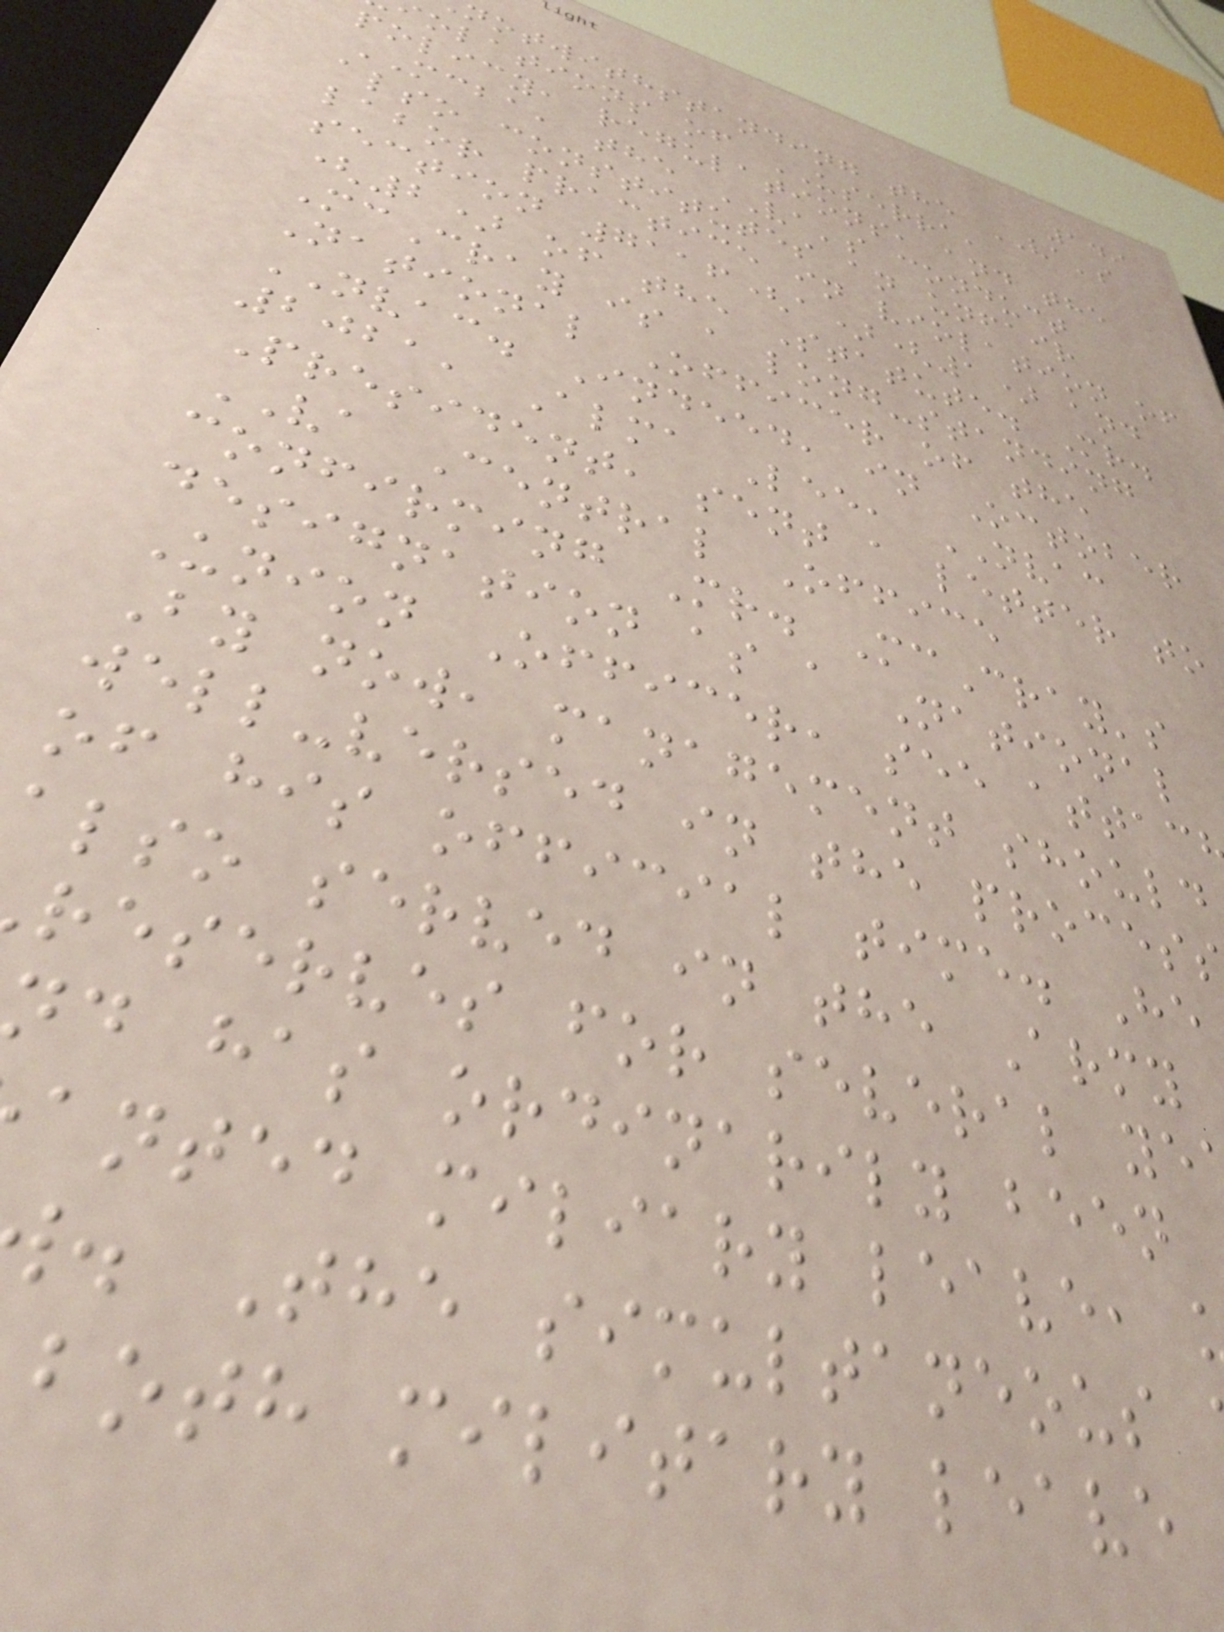149
notwithstanding the VA's
olations of USERRA,
policy, regulations, and the
MCBA, the VA's conduct
also constitutes an unfair
labor practice in violation of
section 7116(a)(1) and
(2) of the Statute. Mr.
McCray is a long-standing
National Officer of the
NVAC. Indeed, in October
2021, Alma Lee, NVAC
President, sent a letter to
VA Central Office
confirming Mr. McCray's
designation as a National
Union Officer, see attac
By now, management should
well-versed in the proces
of his official time. He
also served in the Army
reserves for several ye
d has ordinarily been
anted miliary leave,
. The simultaneous
both military leave
